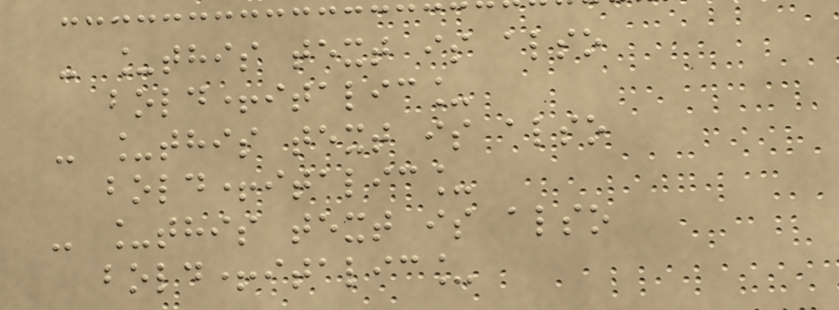- _this text is also
bold+italic_
- _this text is also
bold+italic_
- _this text is also
bold+italic_
